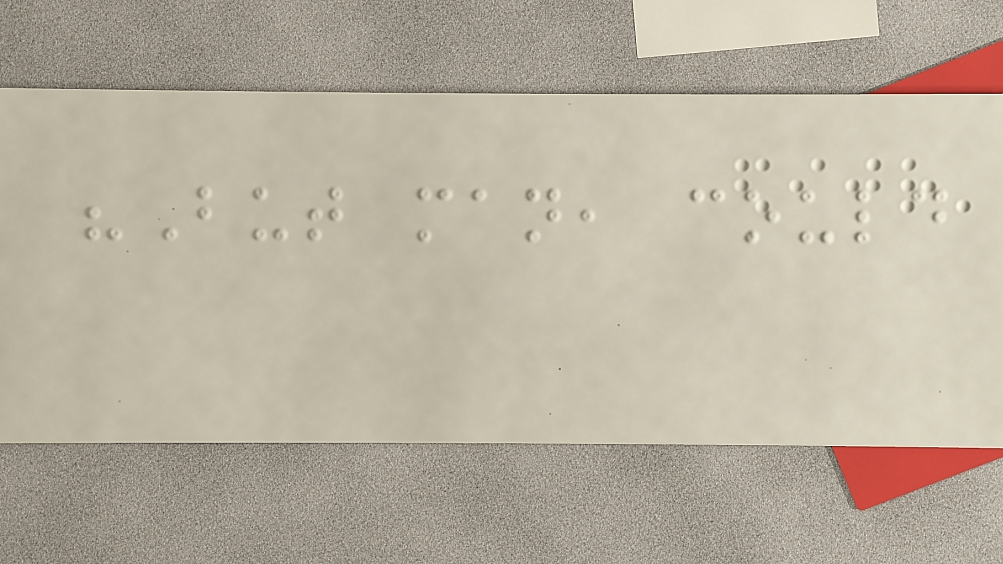"But man, could
